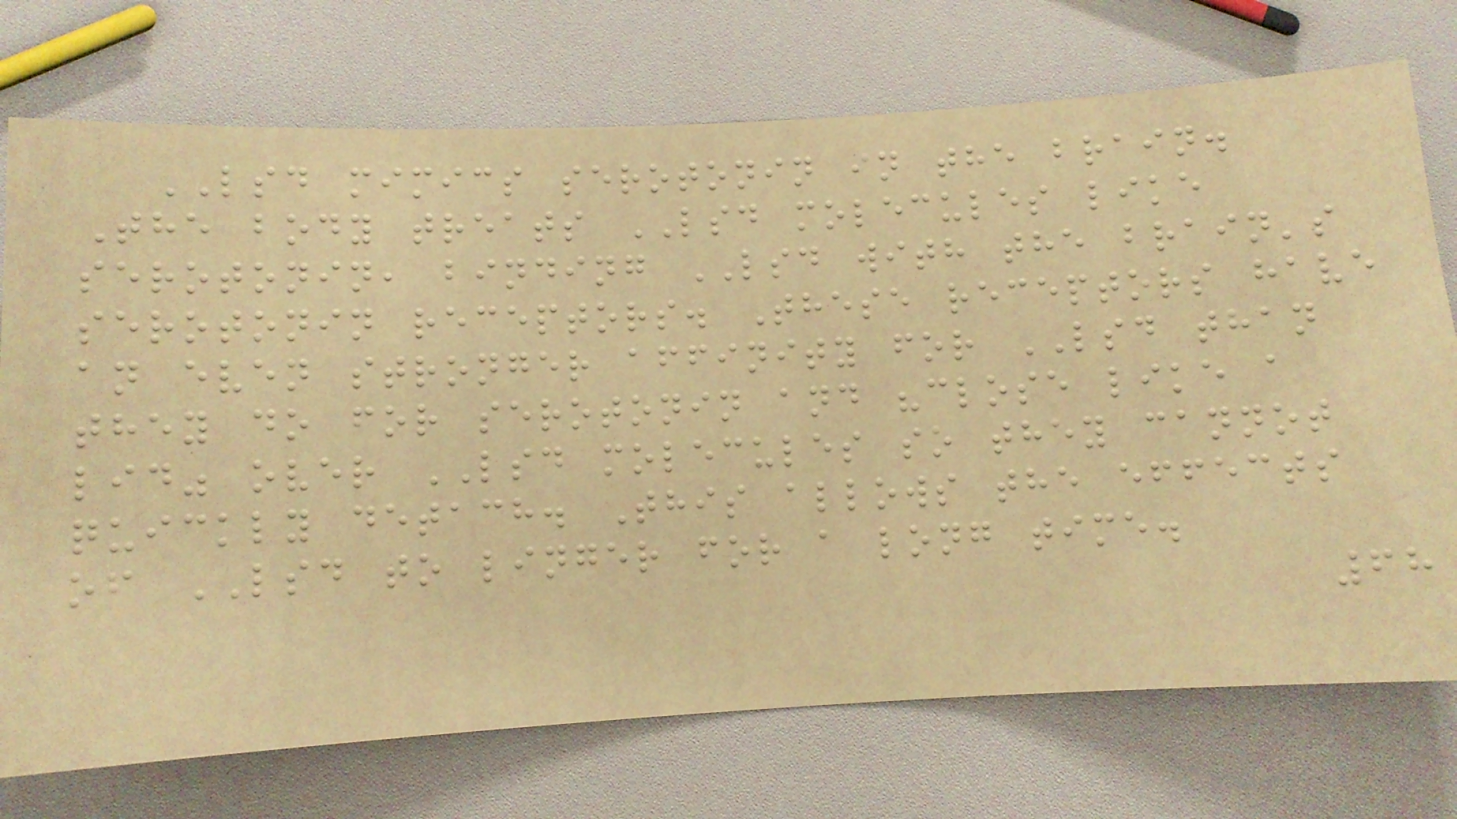LSD mimics serotonin in the brain.
The body treats LSD molecules like
serotonin, binding LSD with the brain's
serotonin receptors. These receptors have
an even stronger affinity for LSD than
they do for serotonin and "close like a
lid" over LSD molecules so they cannot
quickly detach. This allows the effects
of LSD to linger for a long time.
68
